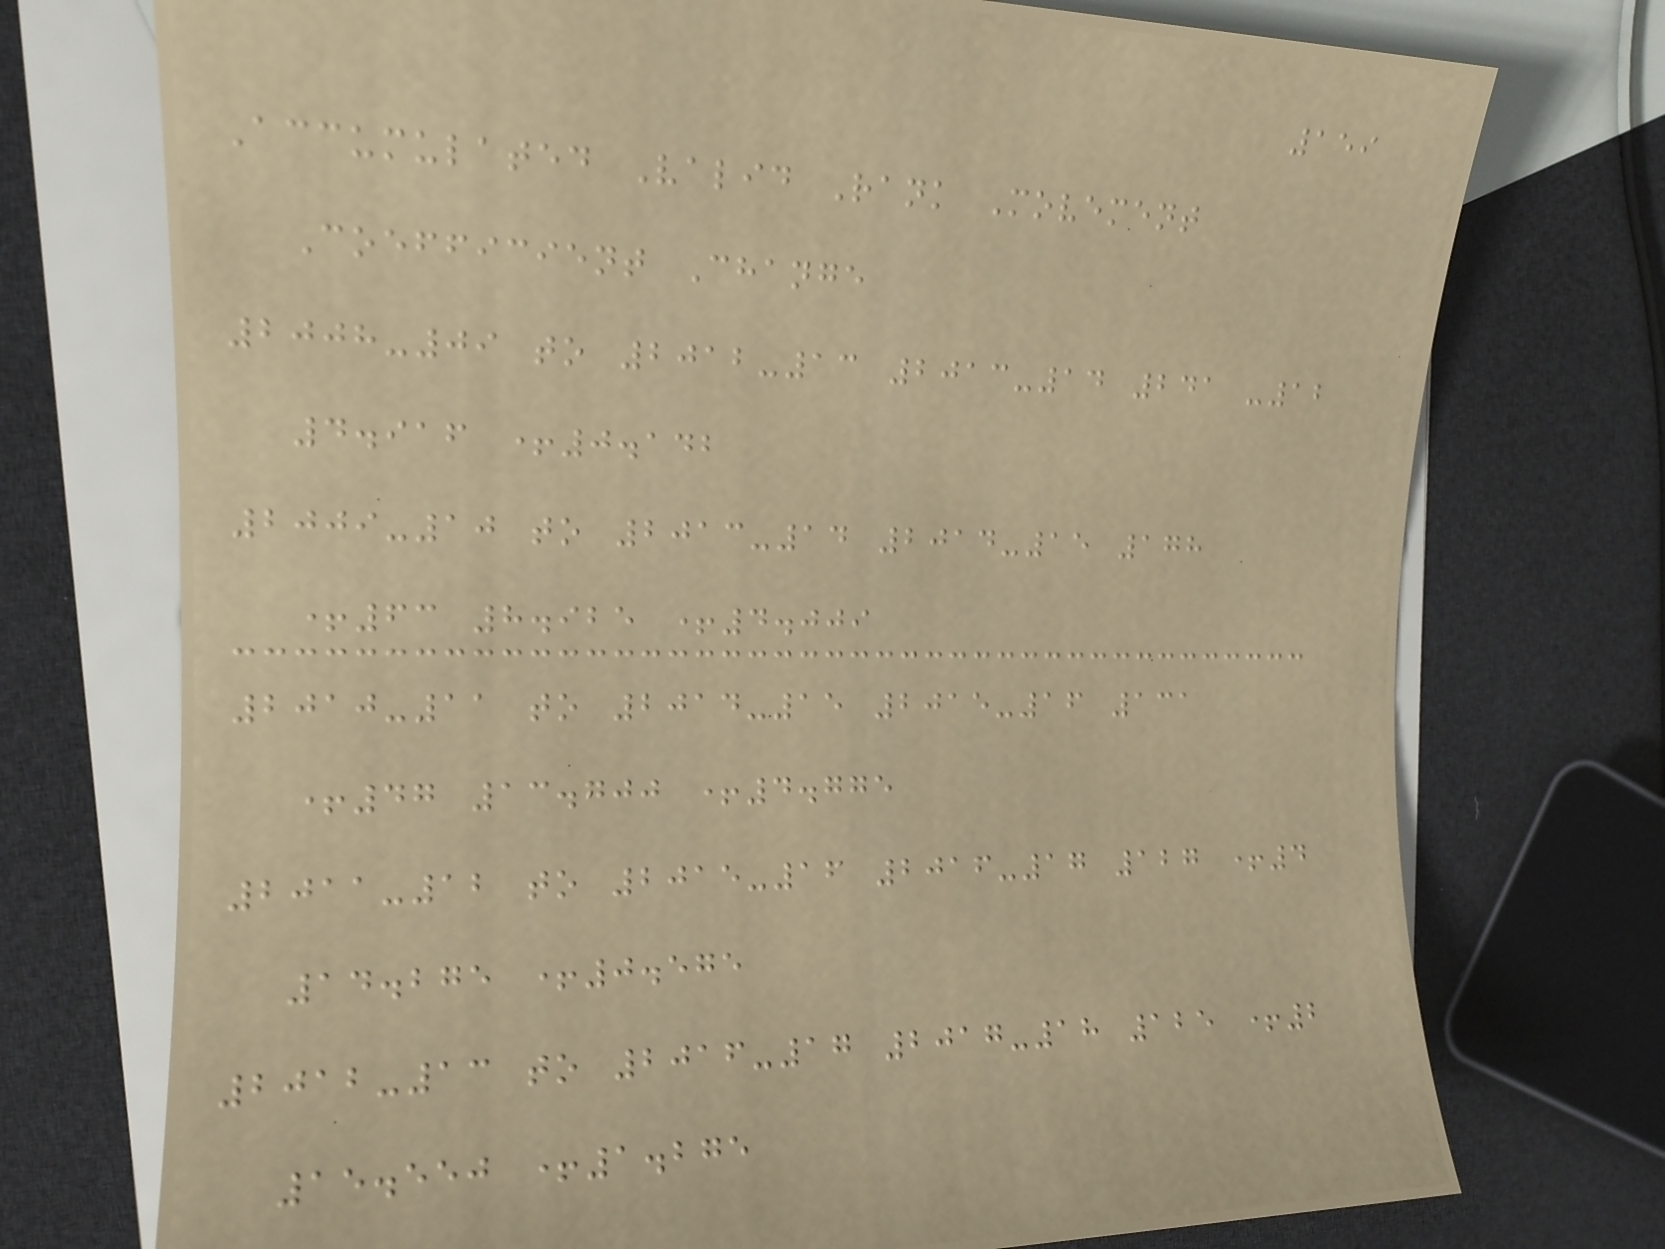159
Accumulated Valid Rank Movement
Coefficient Change
2008-09 to 2012-13 2013-14 241 -12
4.916 +0.142
2009-10 to 2013-14 2014-15 178
+63 8.925 +4.009
2010-11 to 2014-15 2015-16 131
+47 13.700 +4.775
2011-12 to 2015-16 2016-17 127 +4
14.275 +0.575
2012-13 to 2016-17 2017-18 125 +2
15.550 +1.275
